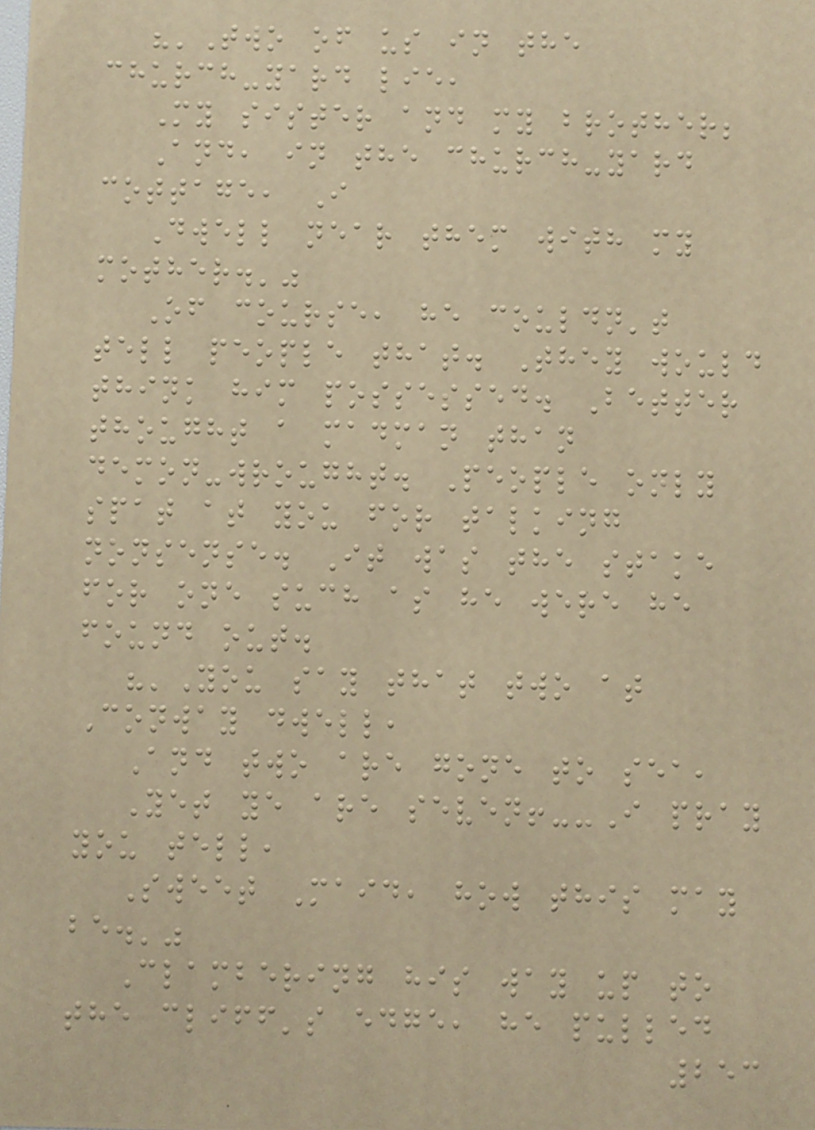"'Two of us in the
church-yard lie,
My sister and my brother;
And, in the church-yard
cottage, I
Dwell near them with my
mother.'"
Of course, he couldn't
tell people that. They would
think him possessed. Better
thought a madman than
demon-wrought. People only
spat at you for talking
nonsense. It was the stake
for one such as he were he
found out.
"'You say that two at
Conway dwell,
And two are gone to sea,
Yet ye are seven!--I pray
you tell,
Sweet Maid, how this may
be.'"
Clambering his way up to
the cliff's edge, he pulled
253
